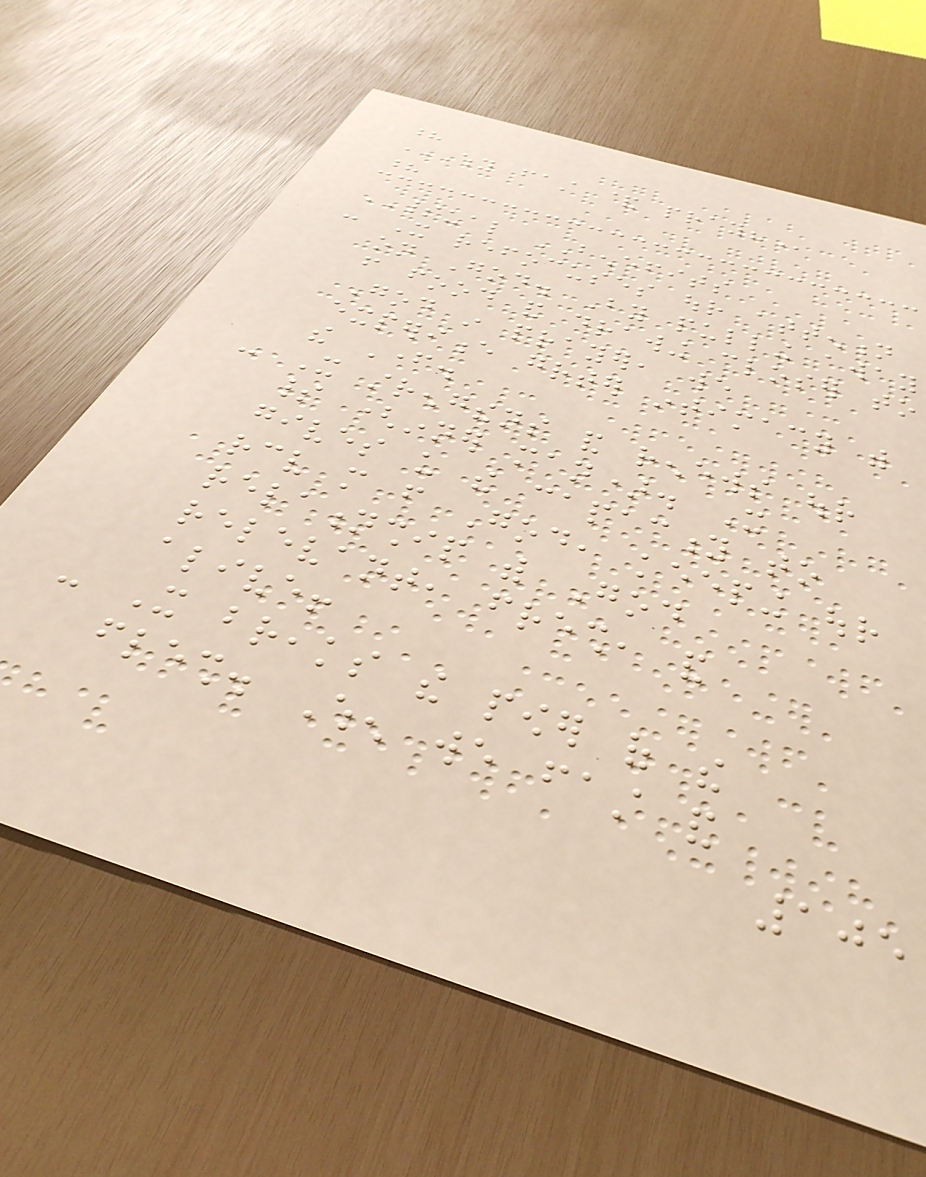?
WHY FAST & PRAY?
?
SPIRITUAL BENEFITS
- It refocuses our attention
on God. By pulling away
from food and drawing closer to
God in prayer, we
experience greater intimacy with
the Father.
- It strengthens and renews our
spirit (inner man). It
gives us the capacity to
receive more from God, keeping our
relationship with God
relevant, fresh, and
alive!
- It breaks the power of the
flesh. When we fast and
105
